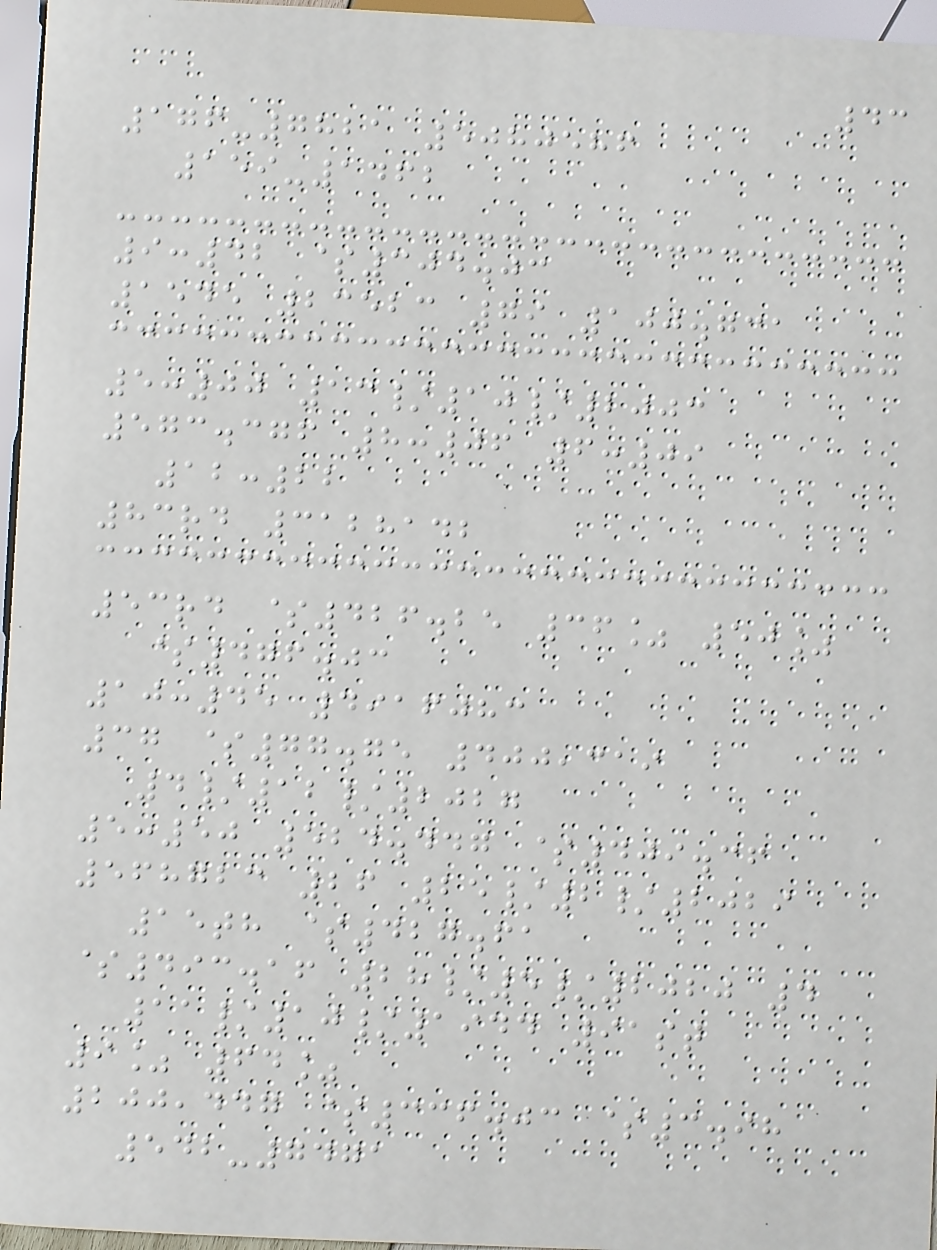43
176-7821 5080586
159-1462
9:42 $304.03
1545 23523 79 100.731
5:00 13/10/2003
573.376 8:06 6:09
12:22
83rd 3128142
53rd $426.25 36% 50%
$476.03
10:45 4916083
37 $77.75 400,319
4/12/2027
5:50 524.447 $409.36
568723 26 25/2/2029
15th $427.61
$493.16 28/5/2020 4
11/10/1944 91st
9% 64%
200,447 $336.03 $3.98
542-7471
